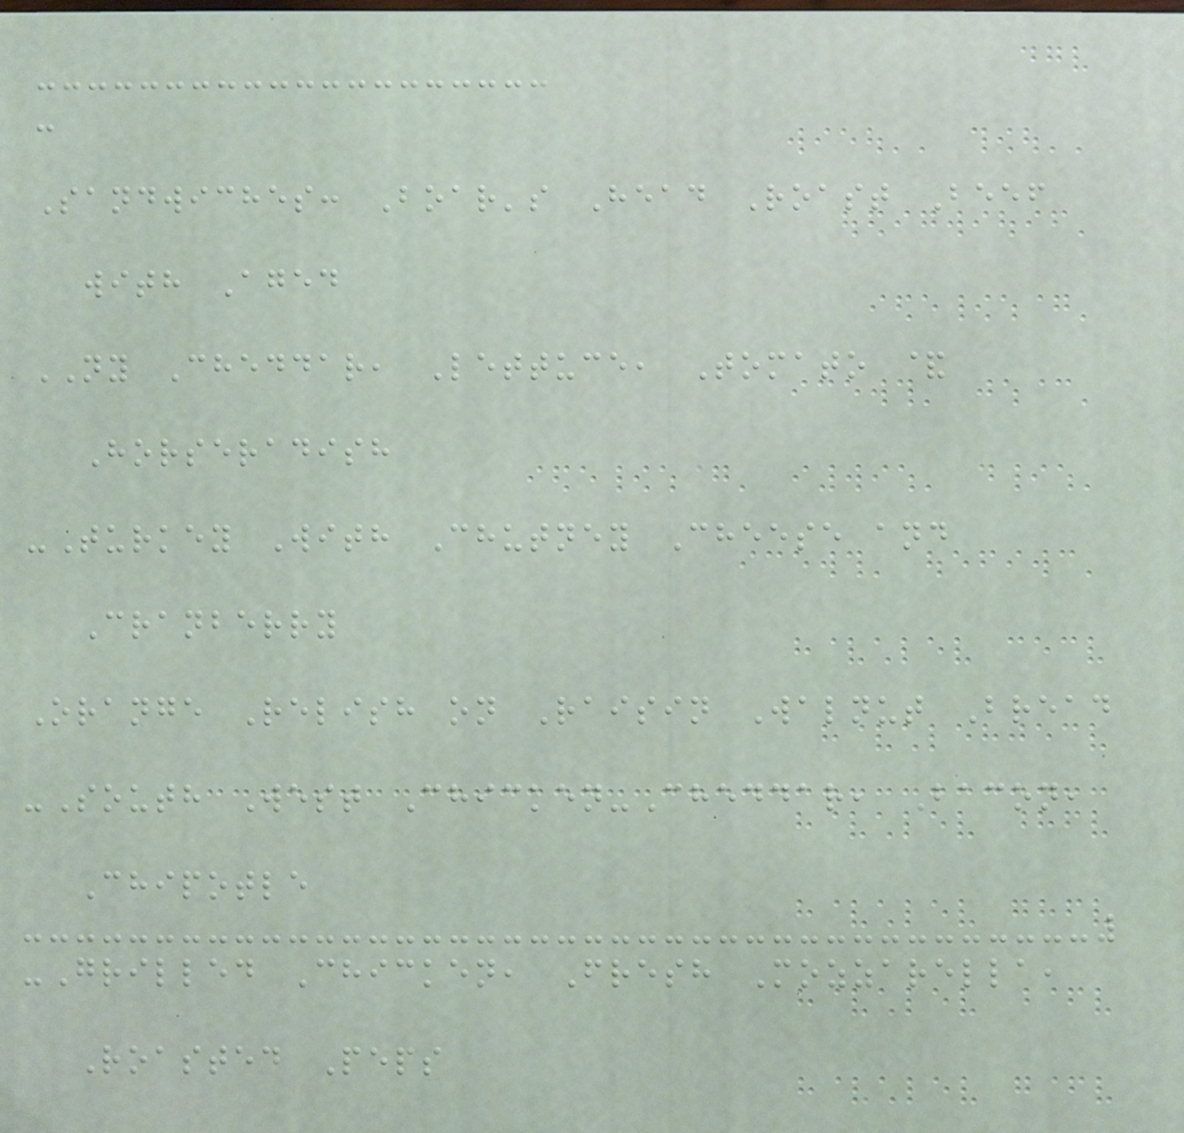-
Sandwiches: Boar's Head Roast Beef
with Aged
NY Cheddar, Lettuce, Tomato &
Horseradish
-Turkey With Chutney Cheese and
Cranberry
Orange Relish on Raisin Walnut Bread
-South West Chicken-Cheddar, Bacon,
Chipotle
-Grilled Chicken, Fresh Mozzarella,
Roasted Peps
